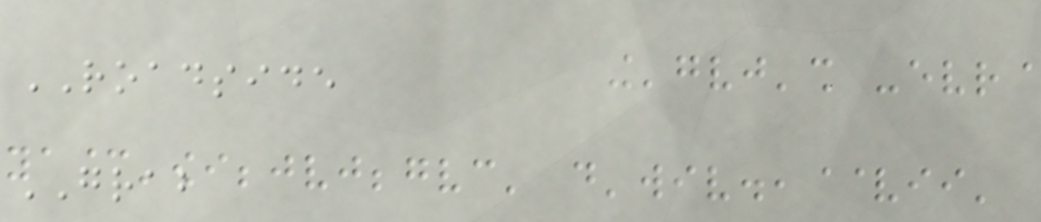ROADSIDE
GRAB
